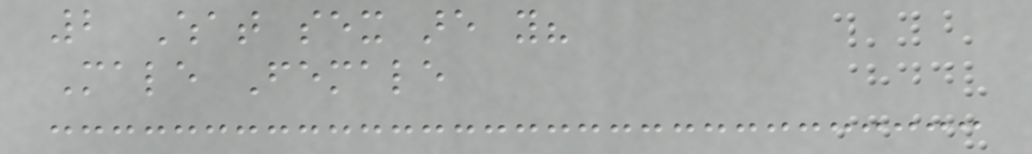2 What sex are you?
Male Female
